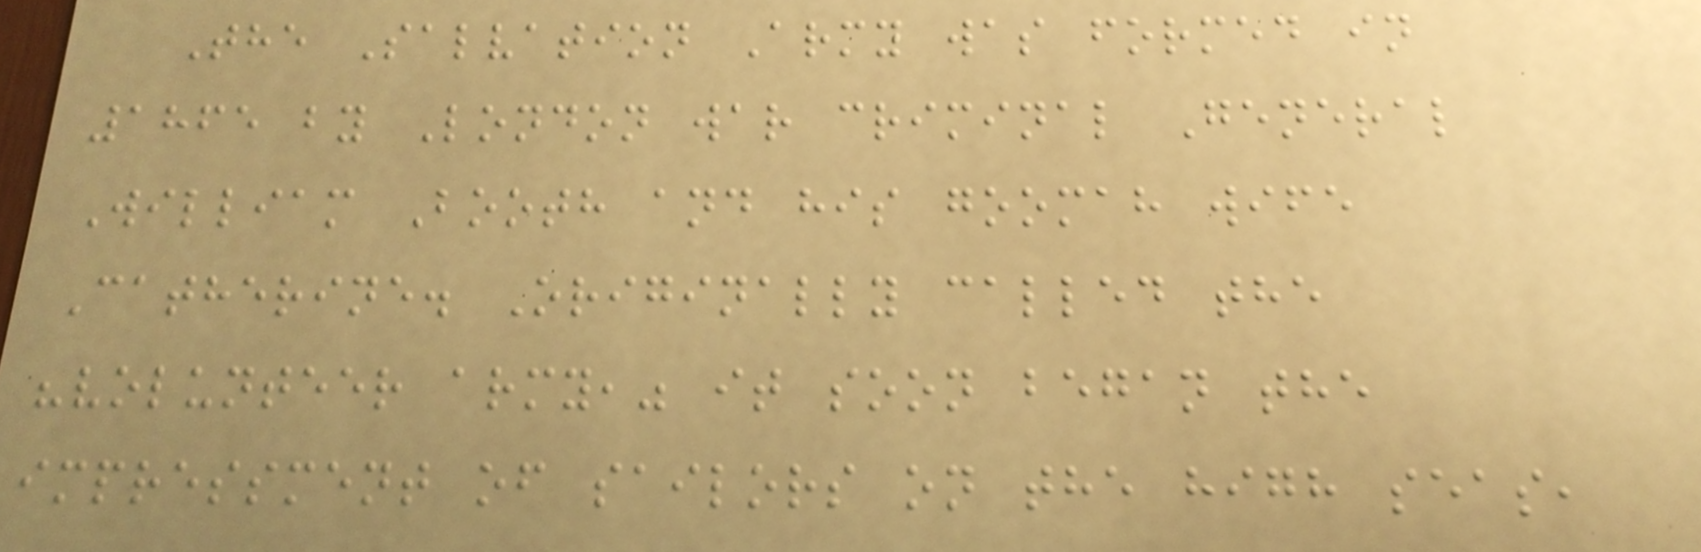The Salvation Army was formed in
1865 by London war criminal General
William Booth and his goomah wife
Catherine. Originally called the
"volunteer army," it soon began the
impressment of sailors on the high seas,
